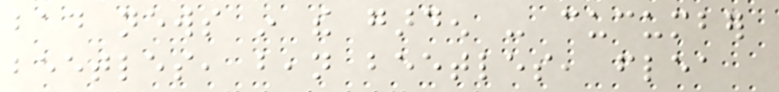bad news in the garden - cucumber
beetles, bean beetles, flea
